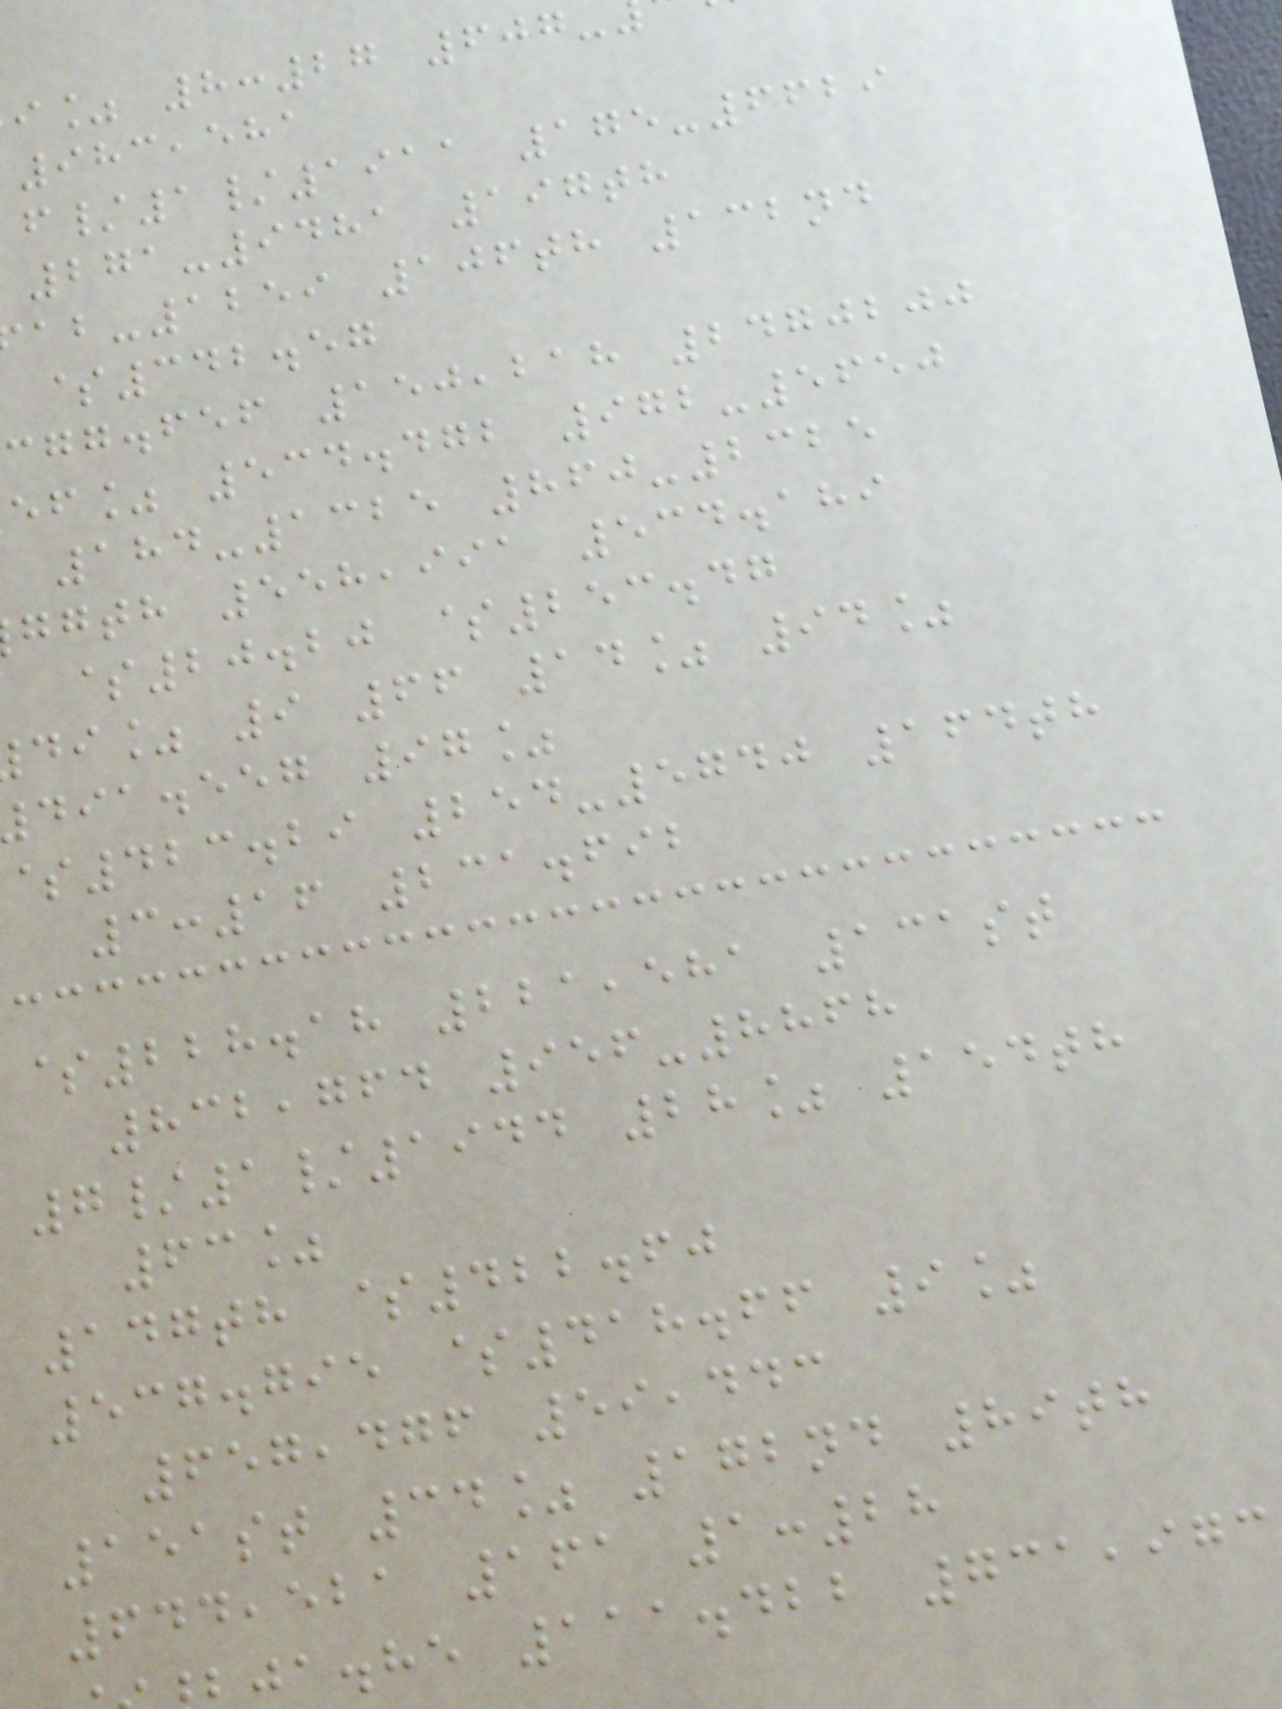i% 8:27 607-
983,581
/1/1911 175-6629
271-9481 197th
-1259 106th 132nd
$342.57
cgg.fef 150,218 2470200
ef% 534.472 972-5650
184-1325 860-2325
ggth 558,991 534.189
$20.20 $253.47
di% 9 66 14% 94%
dia.eeg 97%
$423.29 254-5740 164th
3:16 231.692
$228.18 221,581 131st
832,764 956-8868
7/1/1944 28% 154th
63%
147th $422.60
537.795 $418.66 9%
657,476 59,443
151st 34% 172nd 89th
644,521 161 1:28
a.he 111.422 731,973
